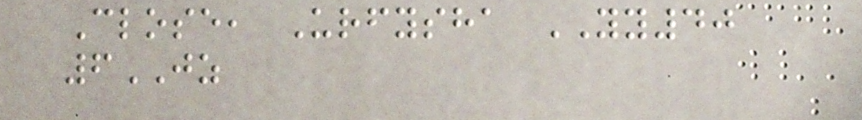Close, Urfysha YY40
6JZ
